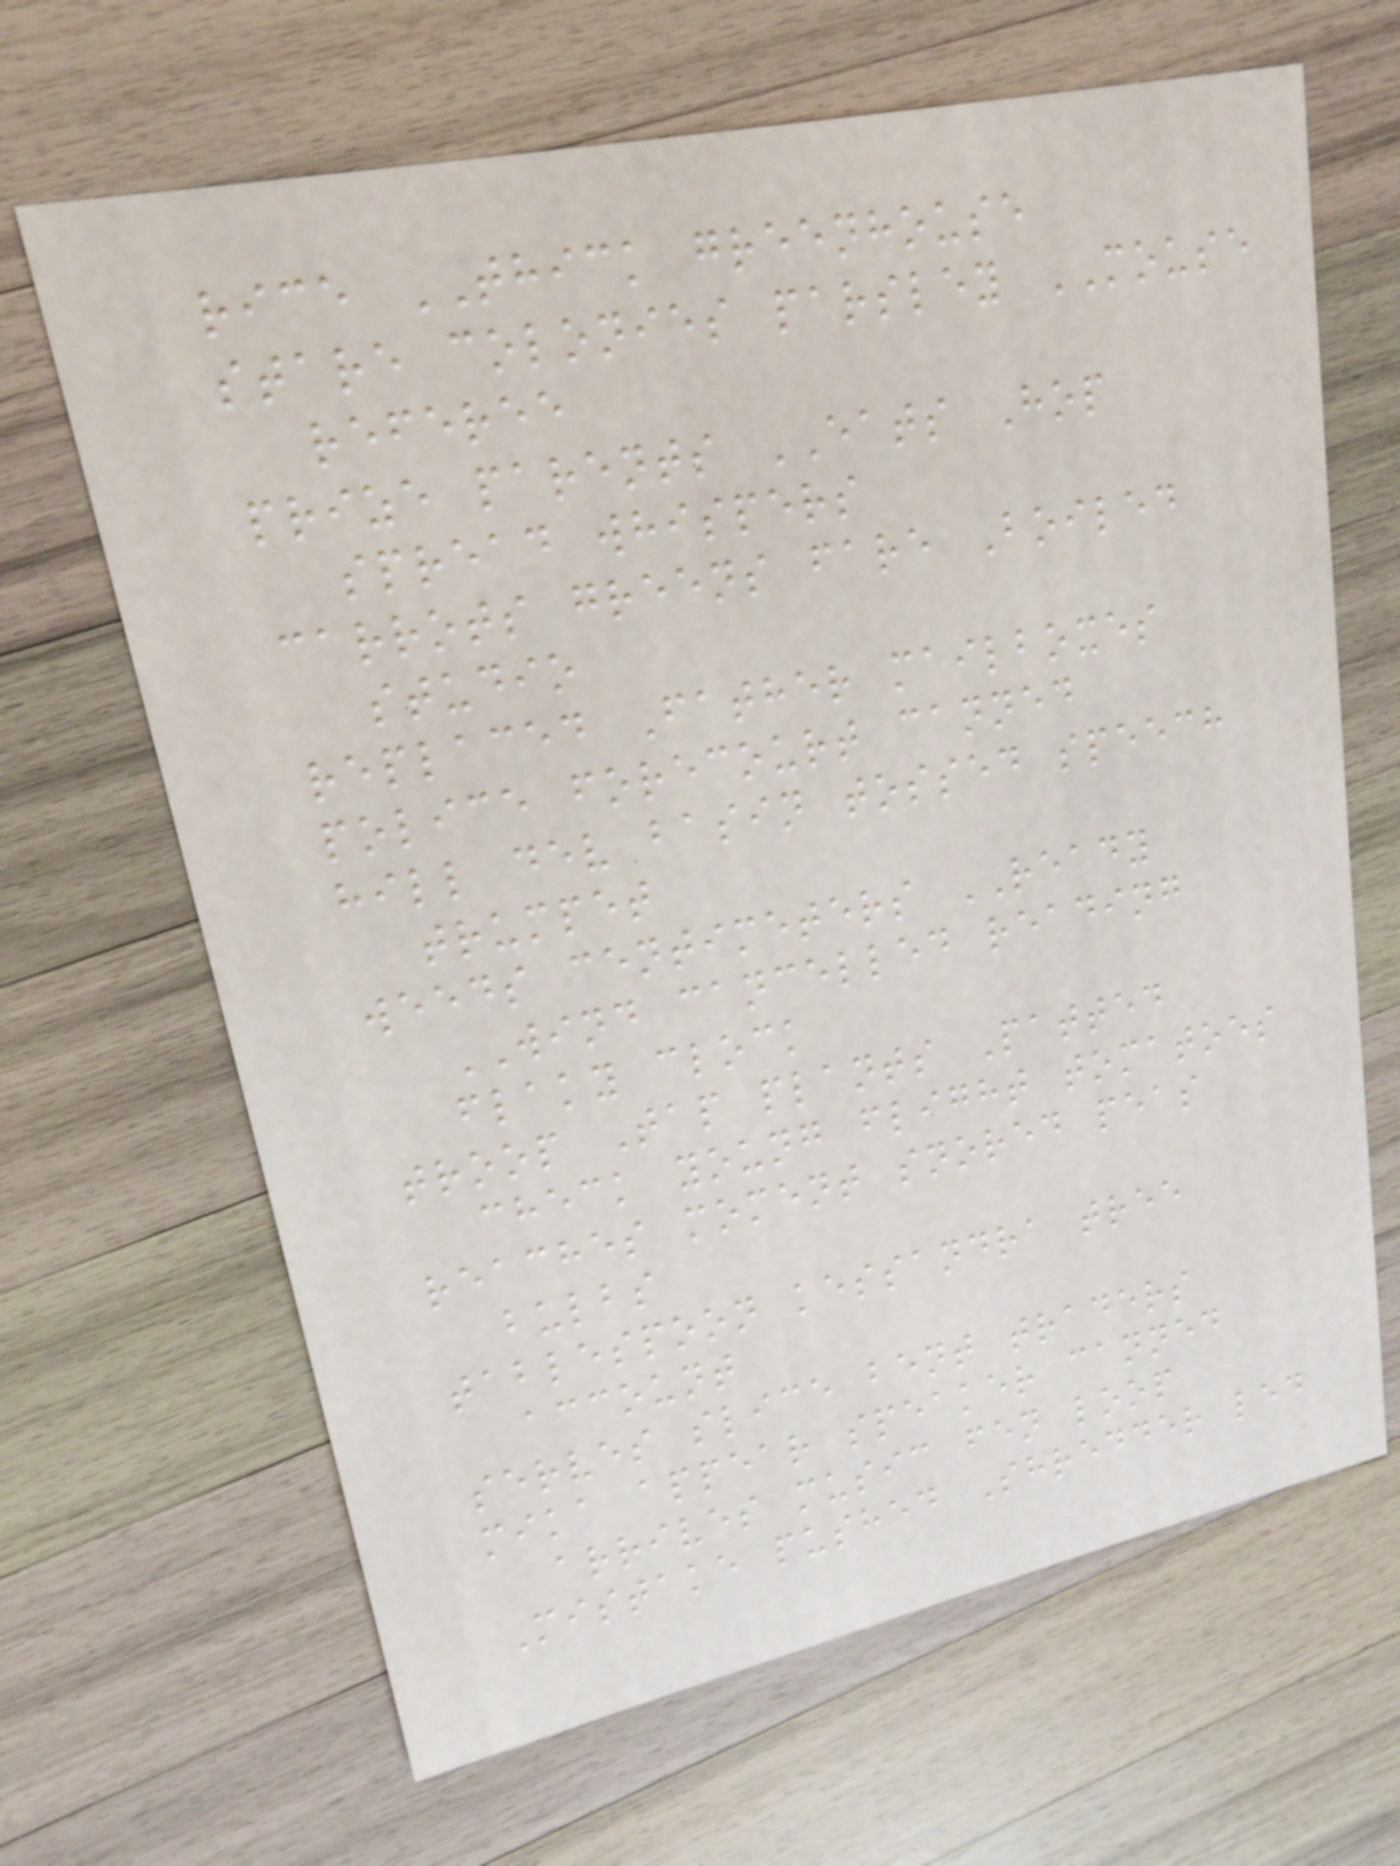rice THICK greenhouse
stare colonies parsley MOUSE
referee
prize parents EATS Hop
spread whispers
carrots greens fare Boiled
studio
replaced Father mailboxes
police forecourt canned
hill dev basin tossed speech
trumpet
weeds centimeters READY
WIND cancelled reading
flaky clock
troop Tap plants Patted
check young flight tomatoes
reaches moment snored peas
bulbs
tablespoon kessandra tree
account
serves slice bent traders
mika appear speaker canned
arrives music fen loop
Mistake pushed Shredder led
